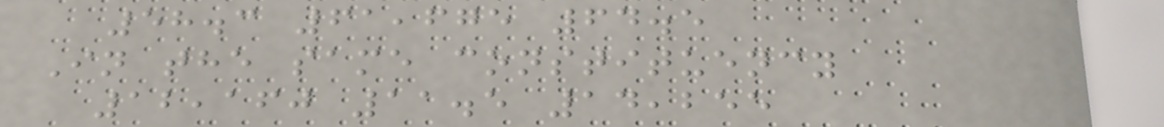58.3 61,675 64.5
In the same constituency
12,160 11.5 14,255
